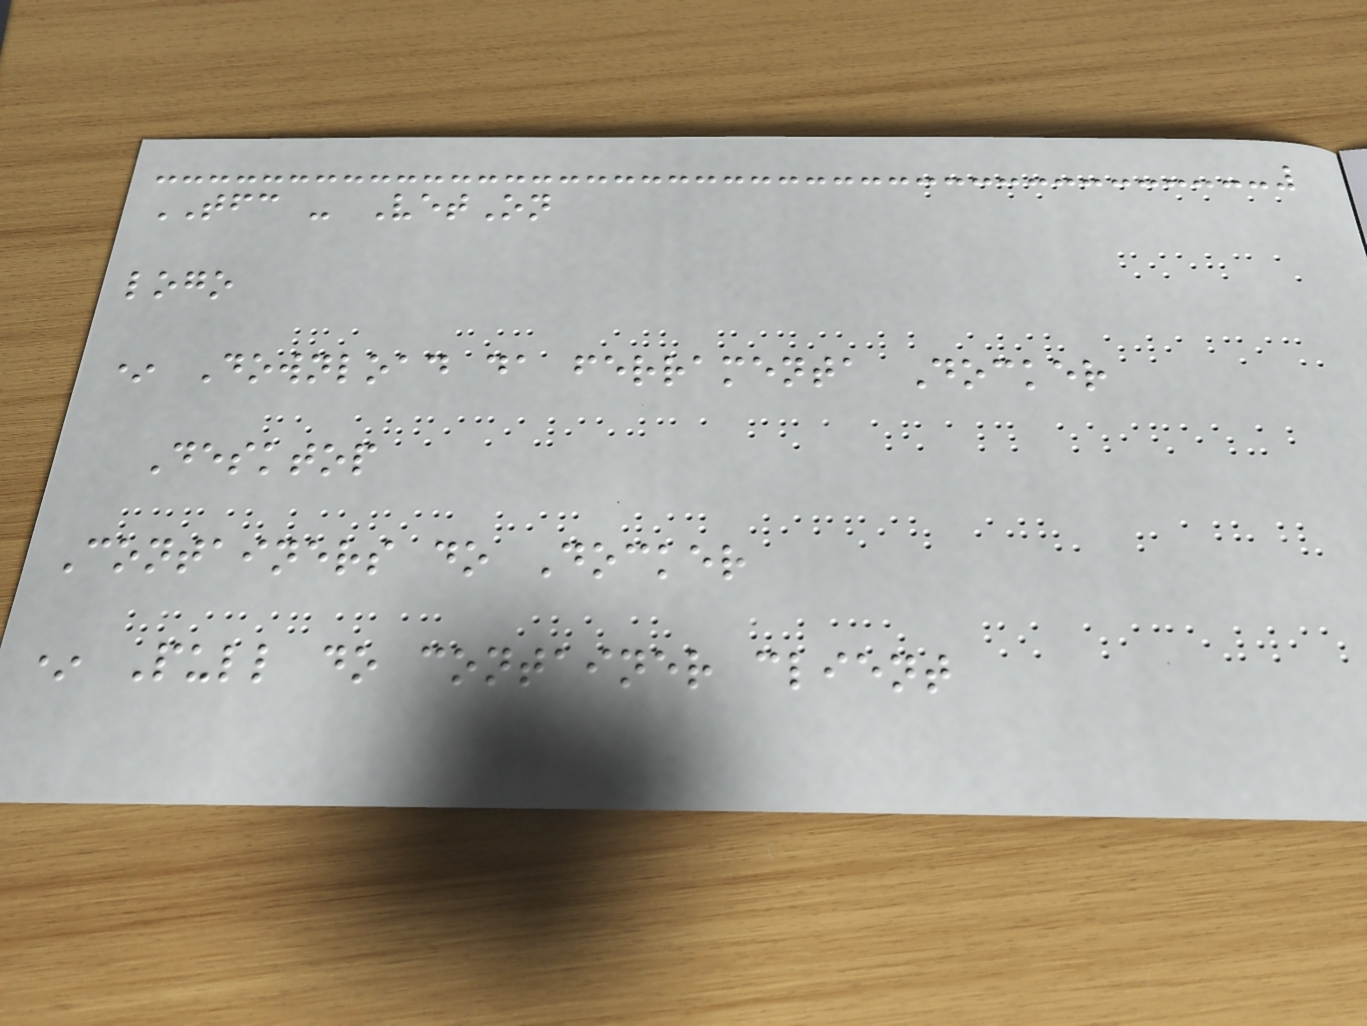TFC - VetOn
logo
* Download da ferramenta Docker
Desktop
Containers do Docker
* Pull do container client
